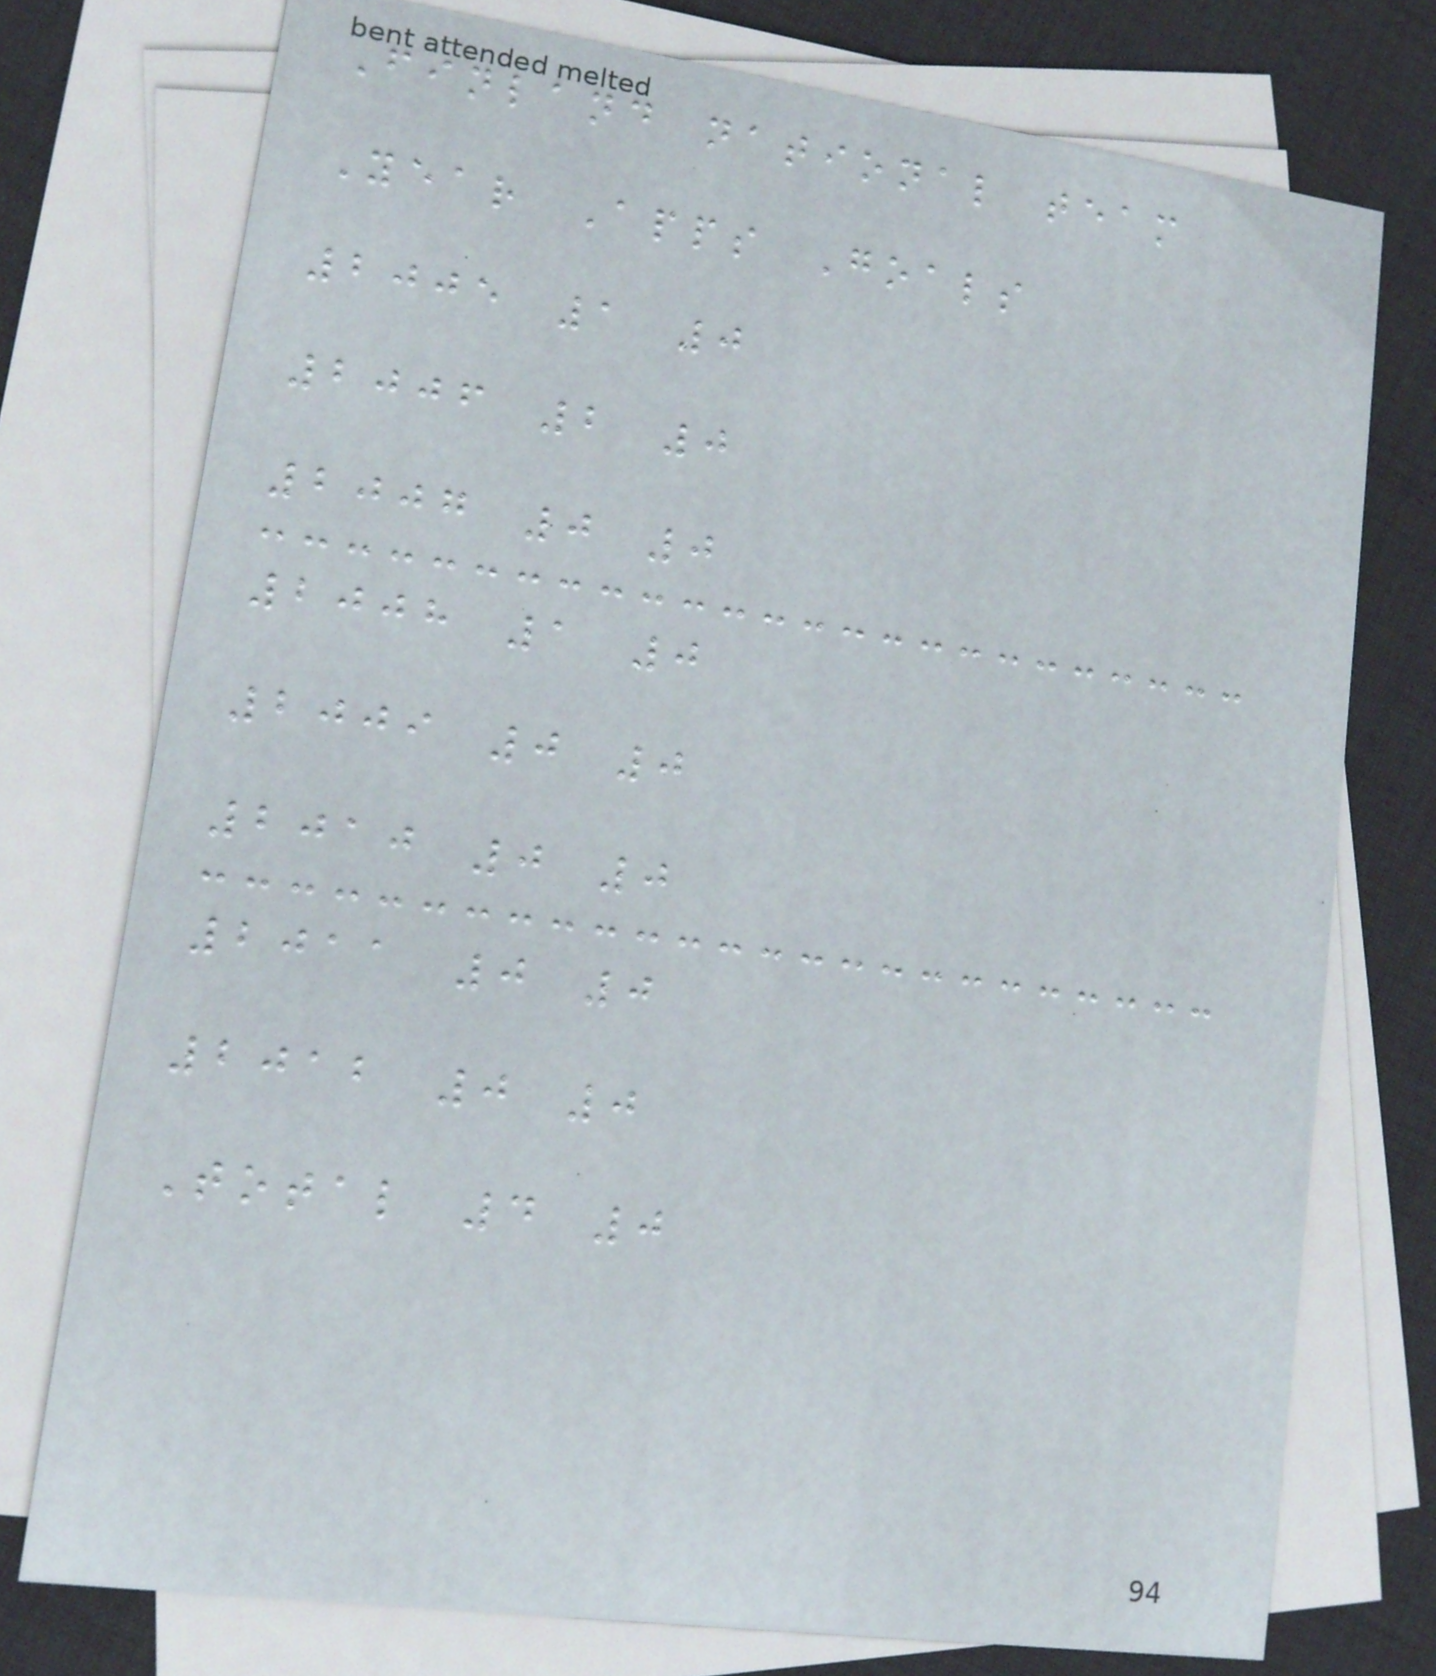Finland national team
Year Apps Goals
2005 1 0
2006 2 0
2007 0 0
2008 1 0
2009 0 0
2010 0 0
2011 0 0
2012 0 0
Total 4 0
